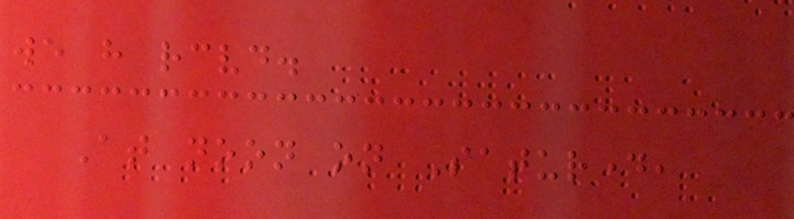we have received.
At noon on Saturday,
